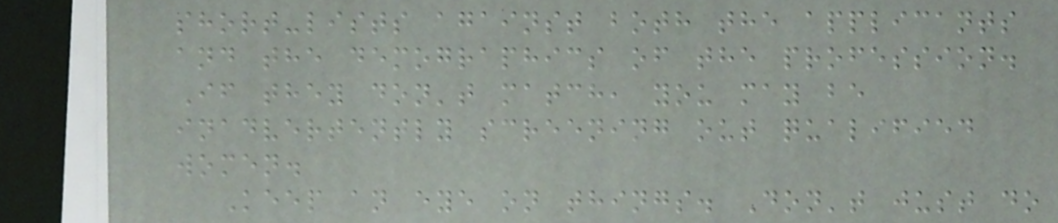short-lists against both the applicants
and the demographics of the profession.
If they don't match, you may be
inadvertently screening out qualified
women.
Keep an eye on things. Don't just do
